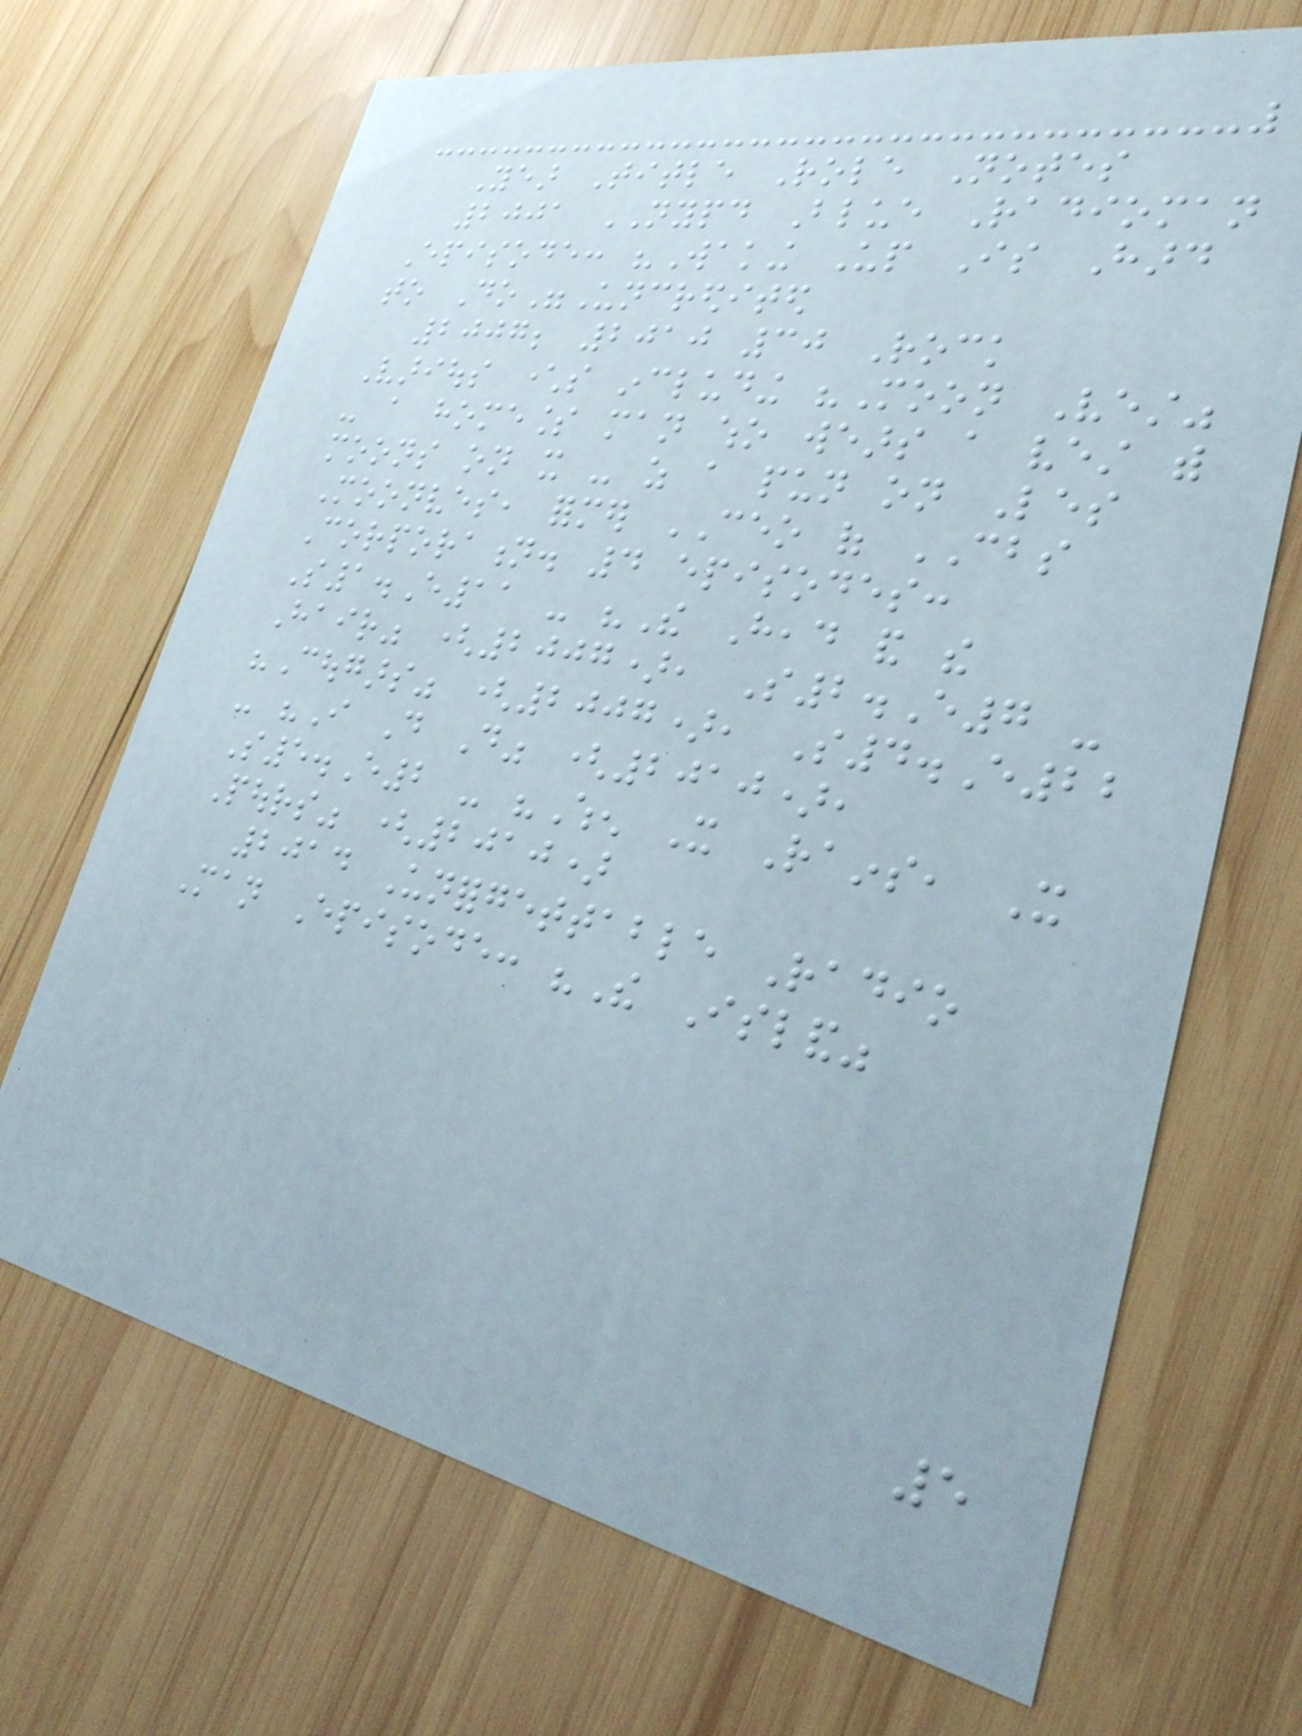Year Title Role Notes
2001 NYPD Blue Radioman
Episode: "Waking Up Is Hard
to Do"Uncredited
2007; 2010 30 Rock
Various characters including "Moon Vest"
- a homeless man who wears a vest with
moons on it - as a pun on Les
Moonves, former CEO of CBS
Corporation. 4 episodes:
S1.E11 - "The Head and the
Hair" (2007), S2.E7 -
"Cougars" (2007), S4.E22
- "I Do Do" (2010),
S5.E2 - "When It Rains, It
Pours" (2010)
2014 Unforgettable Radio
Man Episode: "The Island"
5
